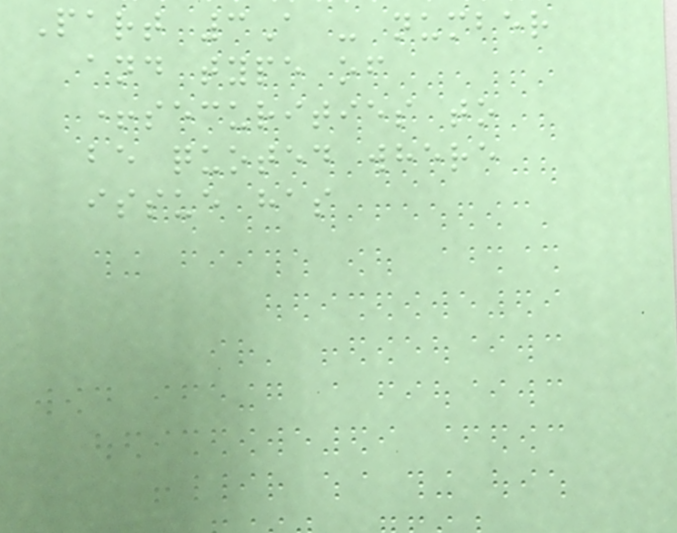Part 3A - number
and type of
+securities to
be quoted where
issue has
